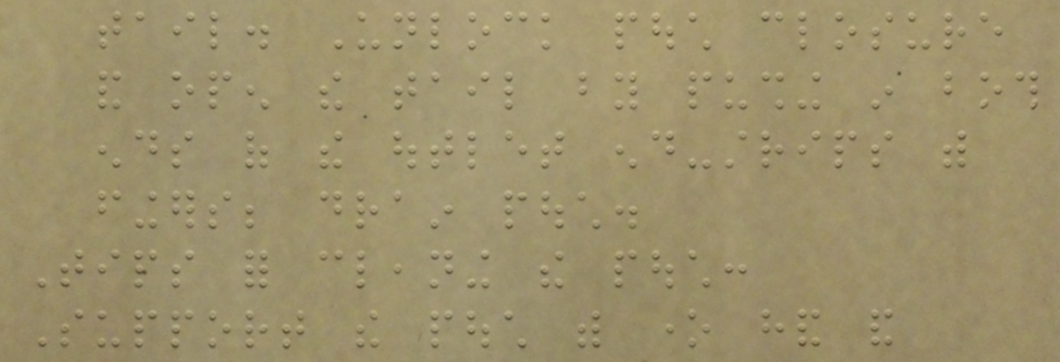tail. Unlock pouch closure
and open the tail by pushing in both
ends of the outlet end-strips with
fingers; drain pouch.
Tips for cleaning the pouch:
Support the pouch with one hand and
